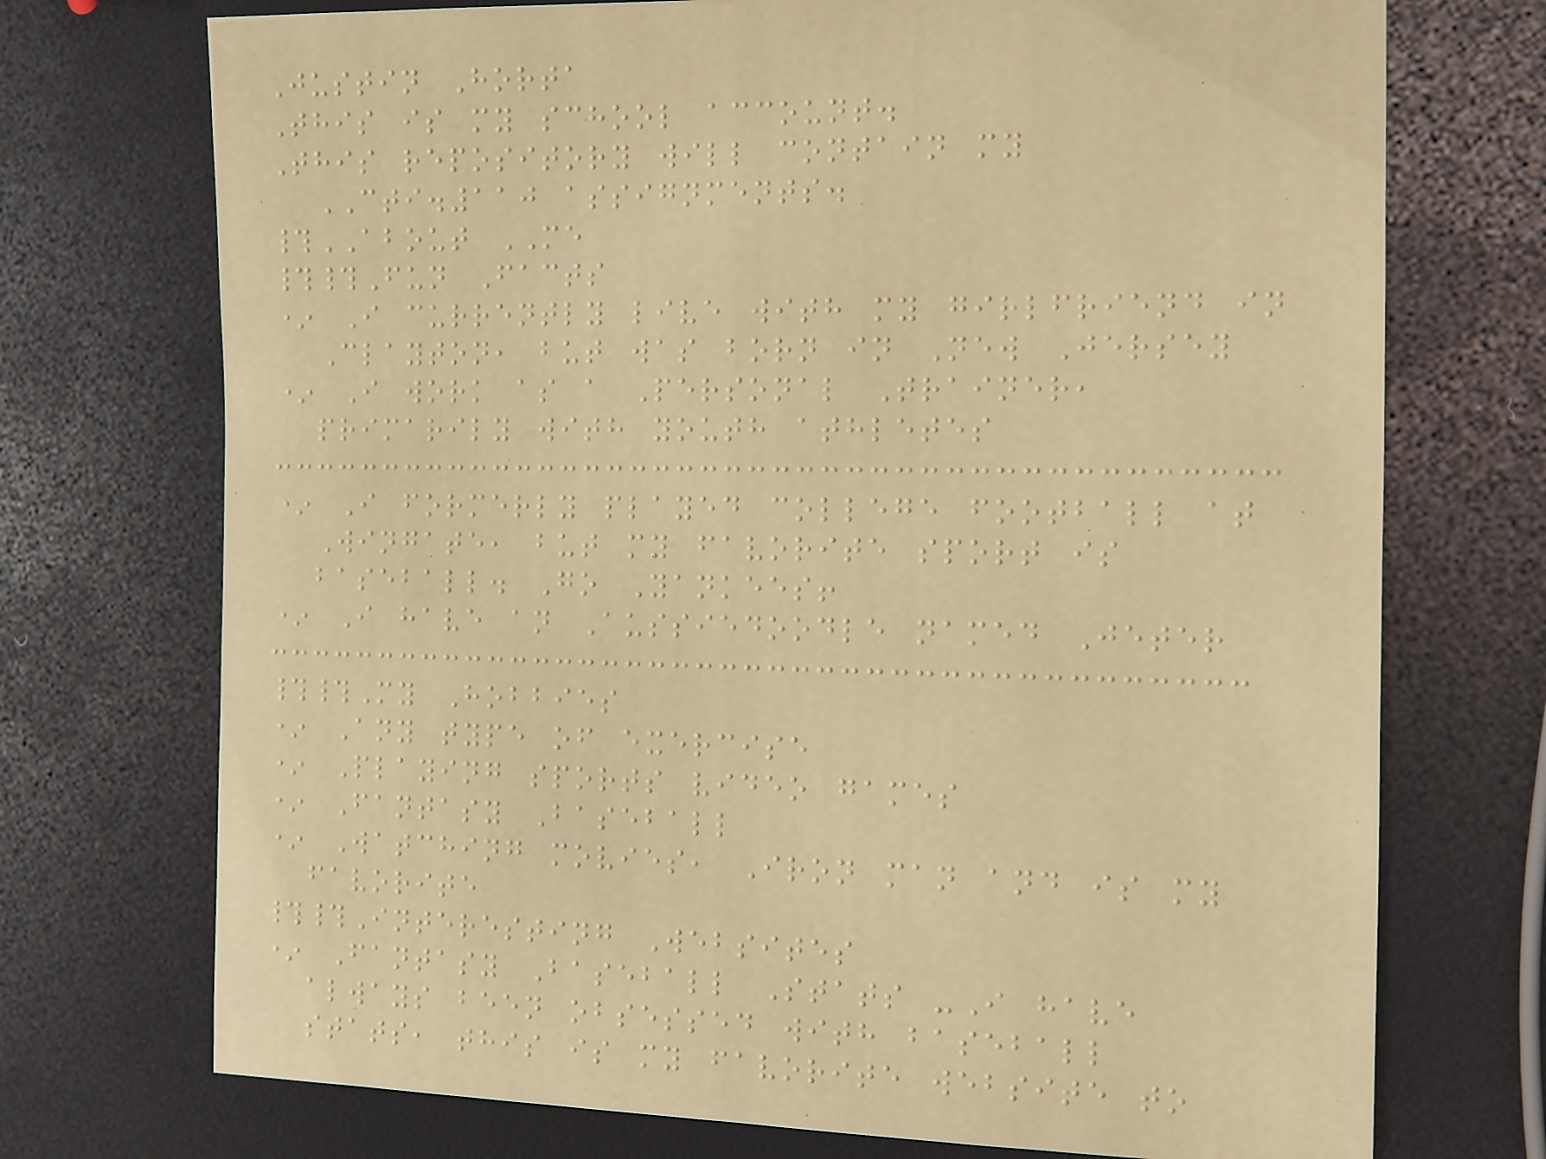Justin Horta
This is my school account.
This repository will contain my
CTI.110 assignments.
#ABOUT ME
##Fun Facts
* I currently live with my girlfriend in
Clayton, but was born in New Jersey
* I work as a Personal Trainer,
primarily with youth athletes
* I formerly played college football at
Wingate, but my favorite sport is
baseball. Go Yankees!
* I have an Aussiedoodle named Jeter
##My Hobbies
* Any type of exercise
* Playing sports video games
* Fantasy Baseball
* Watching movies, Iron man and is my
favorite
##Interesting Websites
* Fantasy Baseball Stats -I have
always been obsessed with baseball
stats, this is my favorite website to
